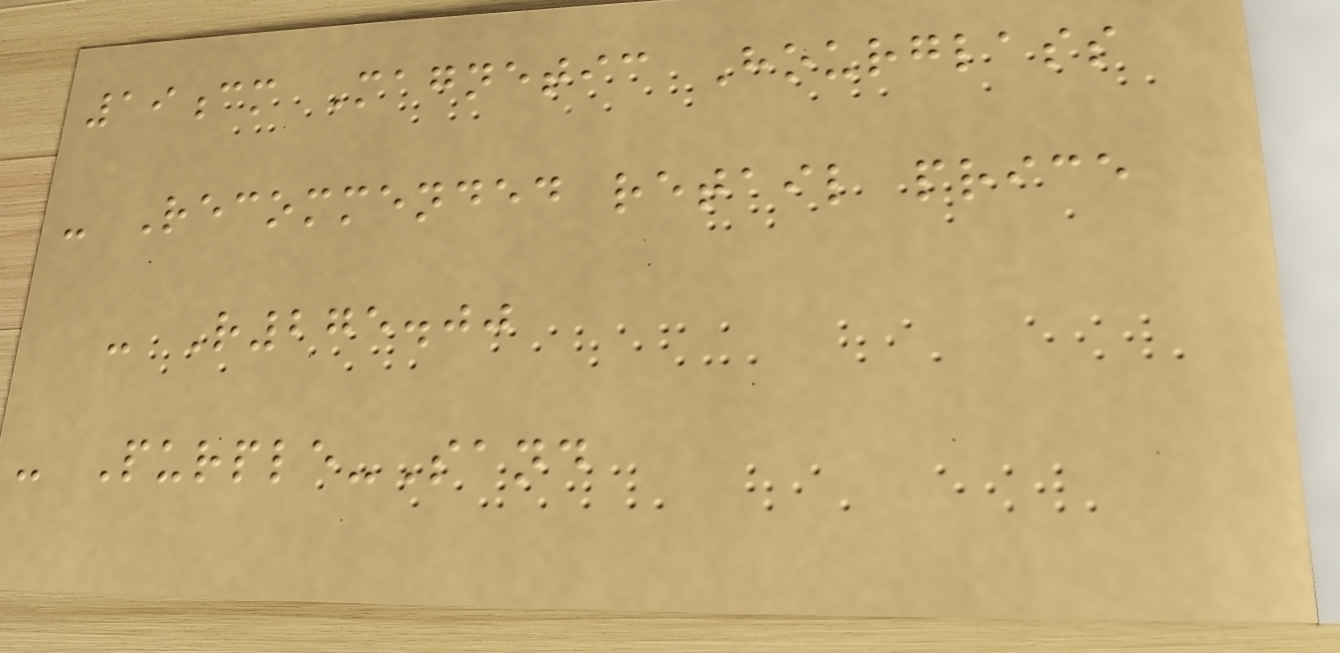19cm Magnetic Hourglass
- Recommended retail price
- R275.00
- Purple-Sand
